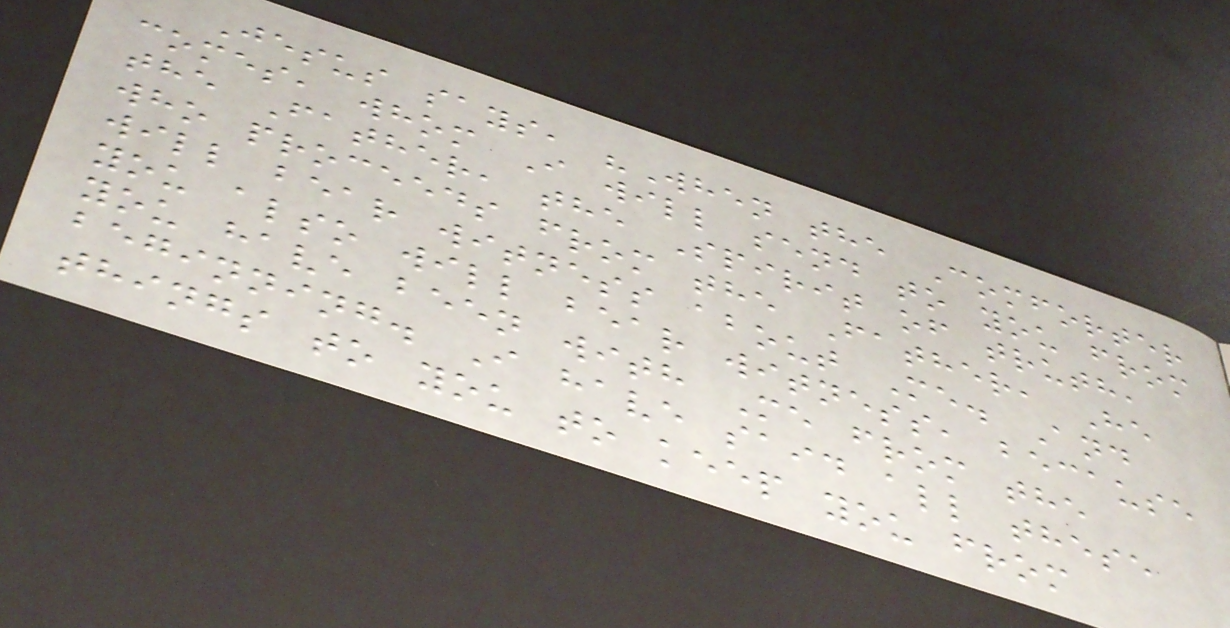Jesus says, "When the Comforter
comes, whom I will send to you from
the Father, the Spirit of truth,
who proceeds from the Father, He
will bear witness about Me. And
you also will bear witness, because
you have been with Me from the
beginning. I have said all these
things to you to keep you from
